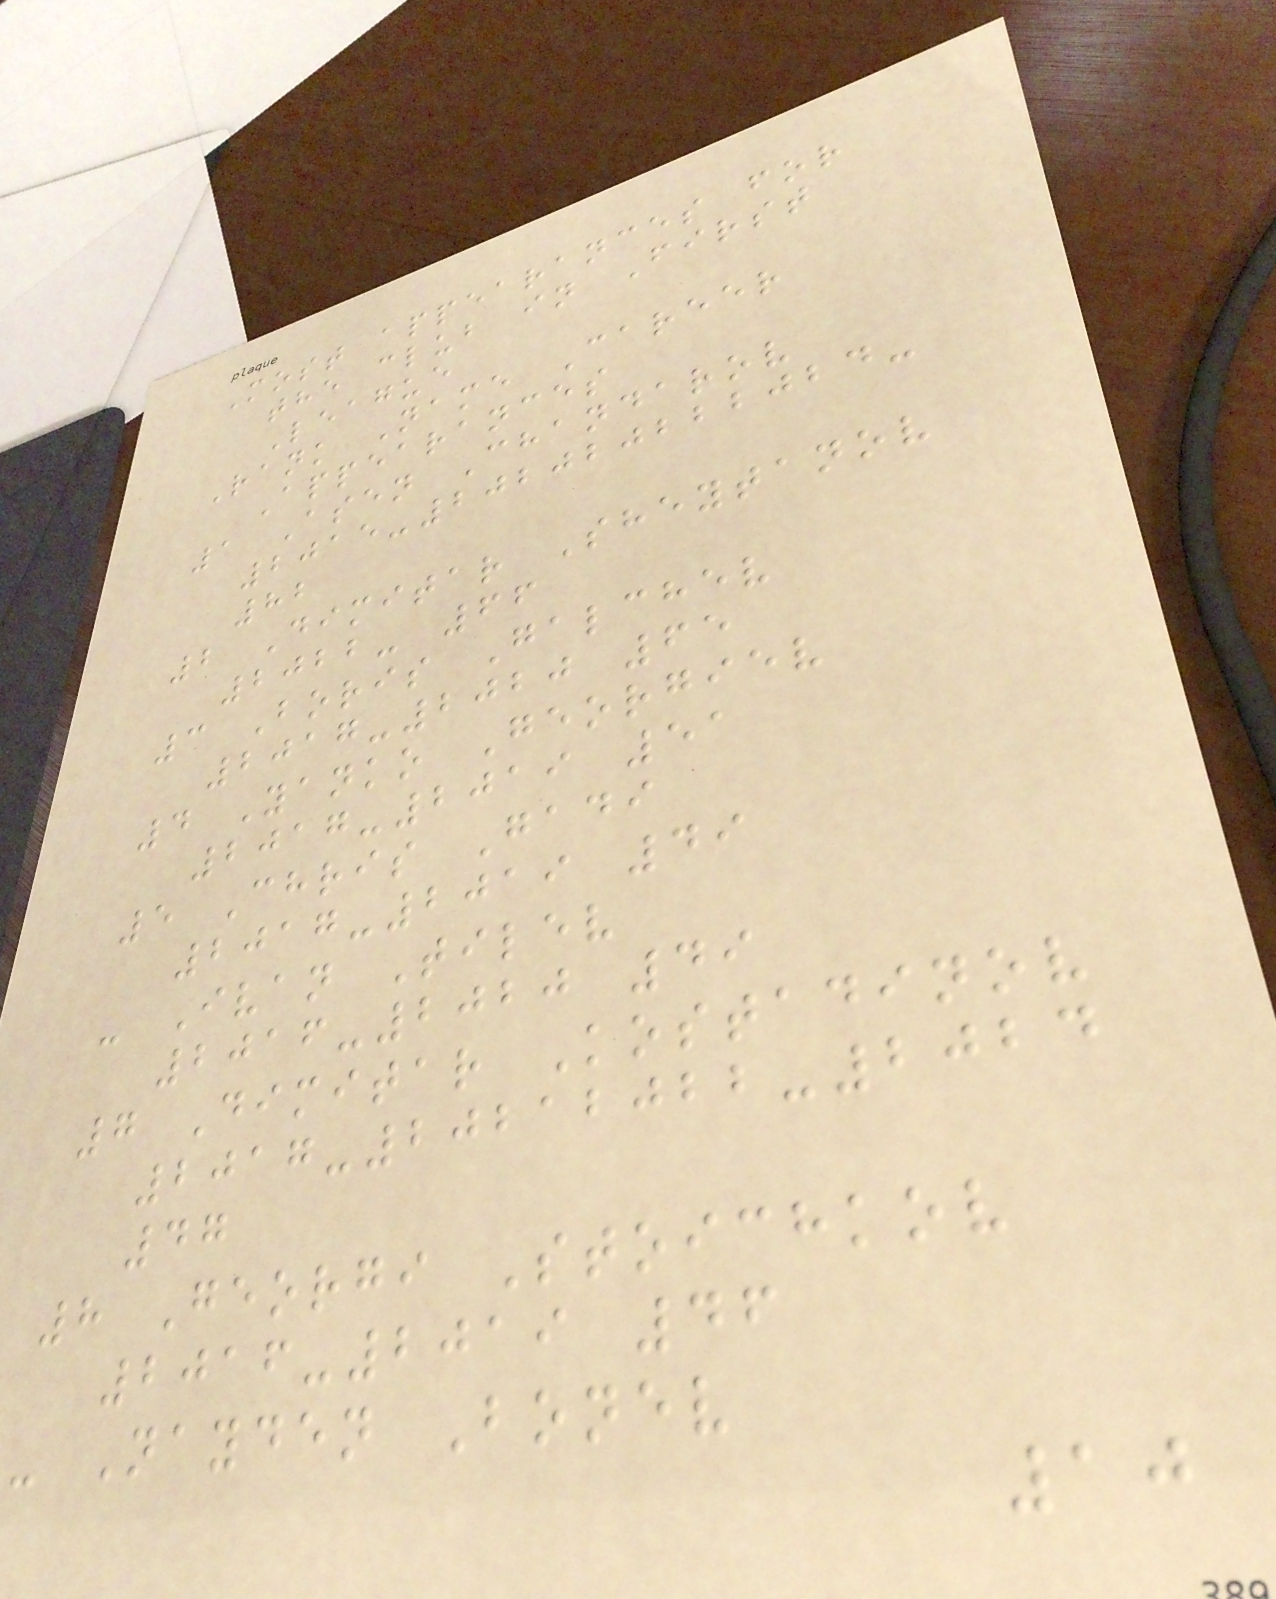Most appearances for
the club in First
League
Rank Name Career
Appearances
1 Asen Chandarov
2015-202020222024-
82
2 Dimitar Sheytanov
2022- 66
3 Boris Galchev
2017-2020 65
4 Yanko Georgiev
2017-2019 51
5 Chris Gadi
2017-2019 49
- Ivan Tilev
2016-2020 49
7 Dimitar Kostadinov
2017-20212022-2024
47
8 Georgi Stoichkov
2016-2019 46
- Nayden Bonev
10
